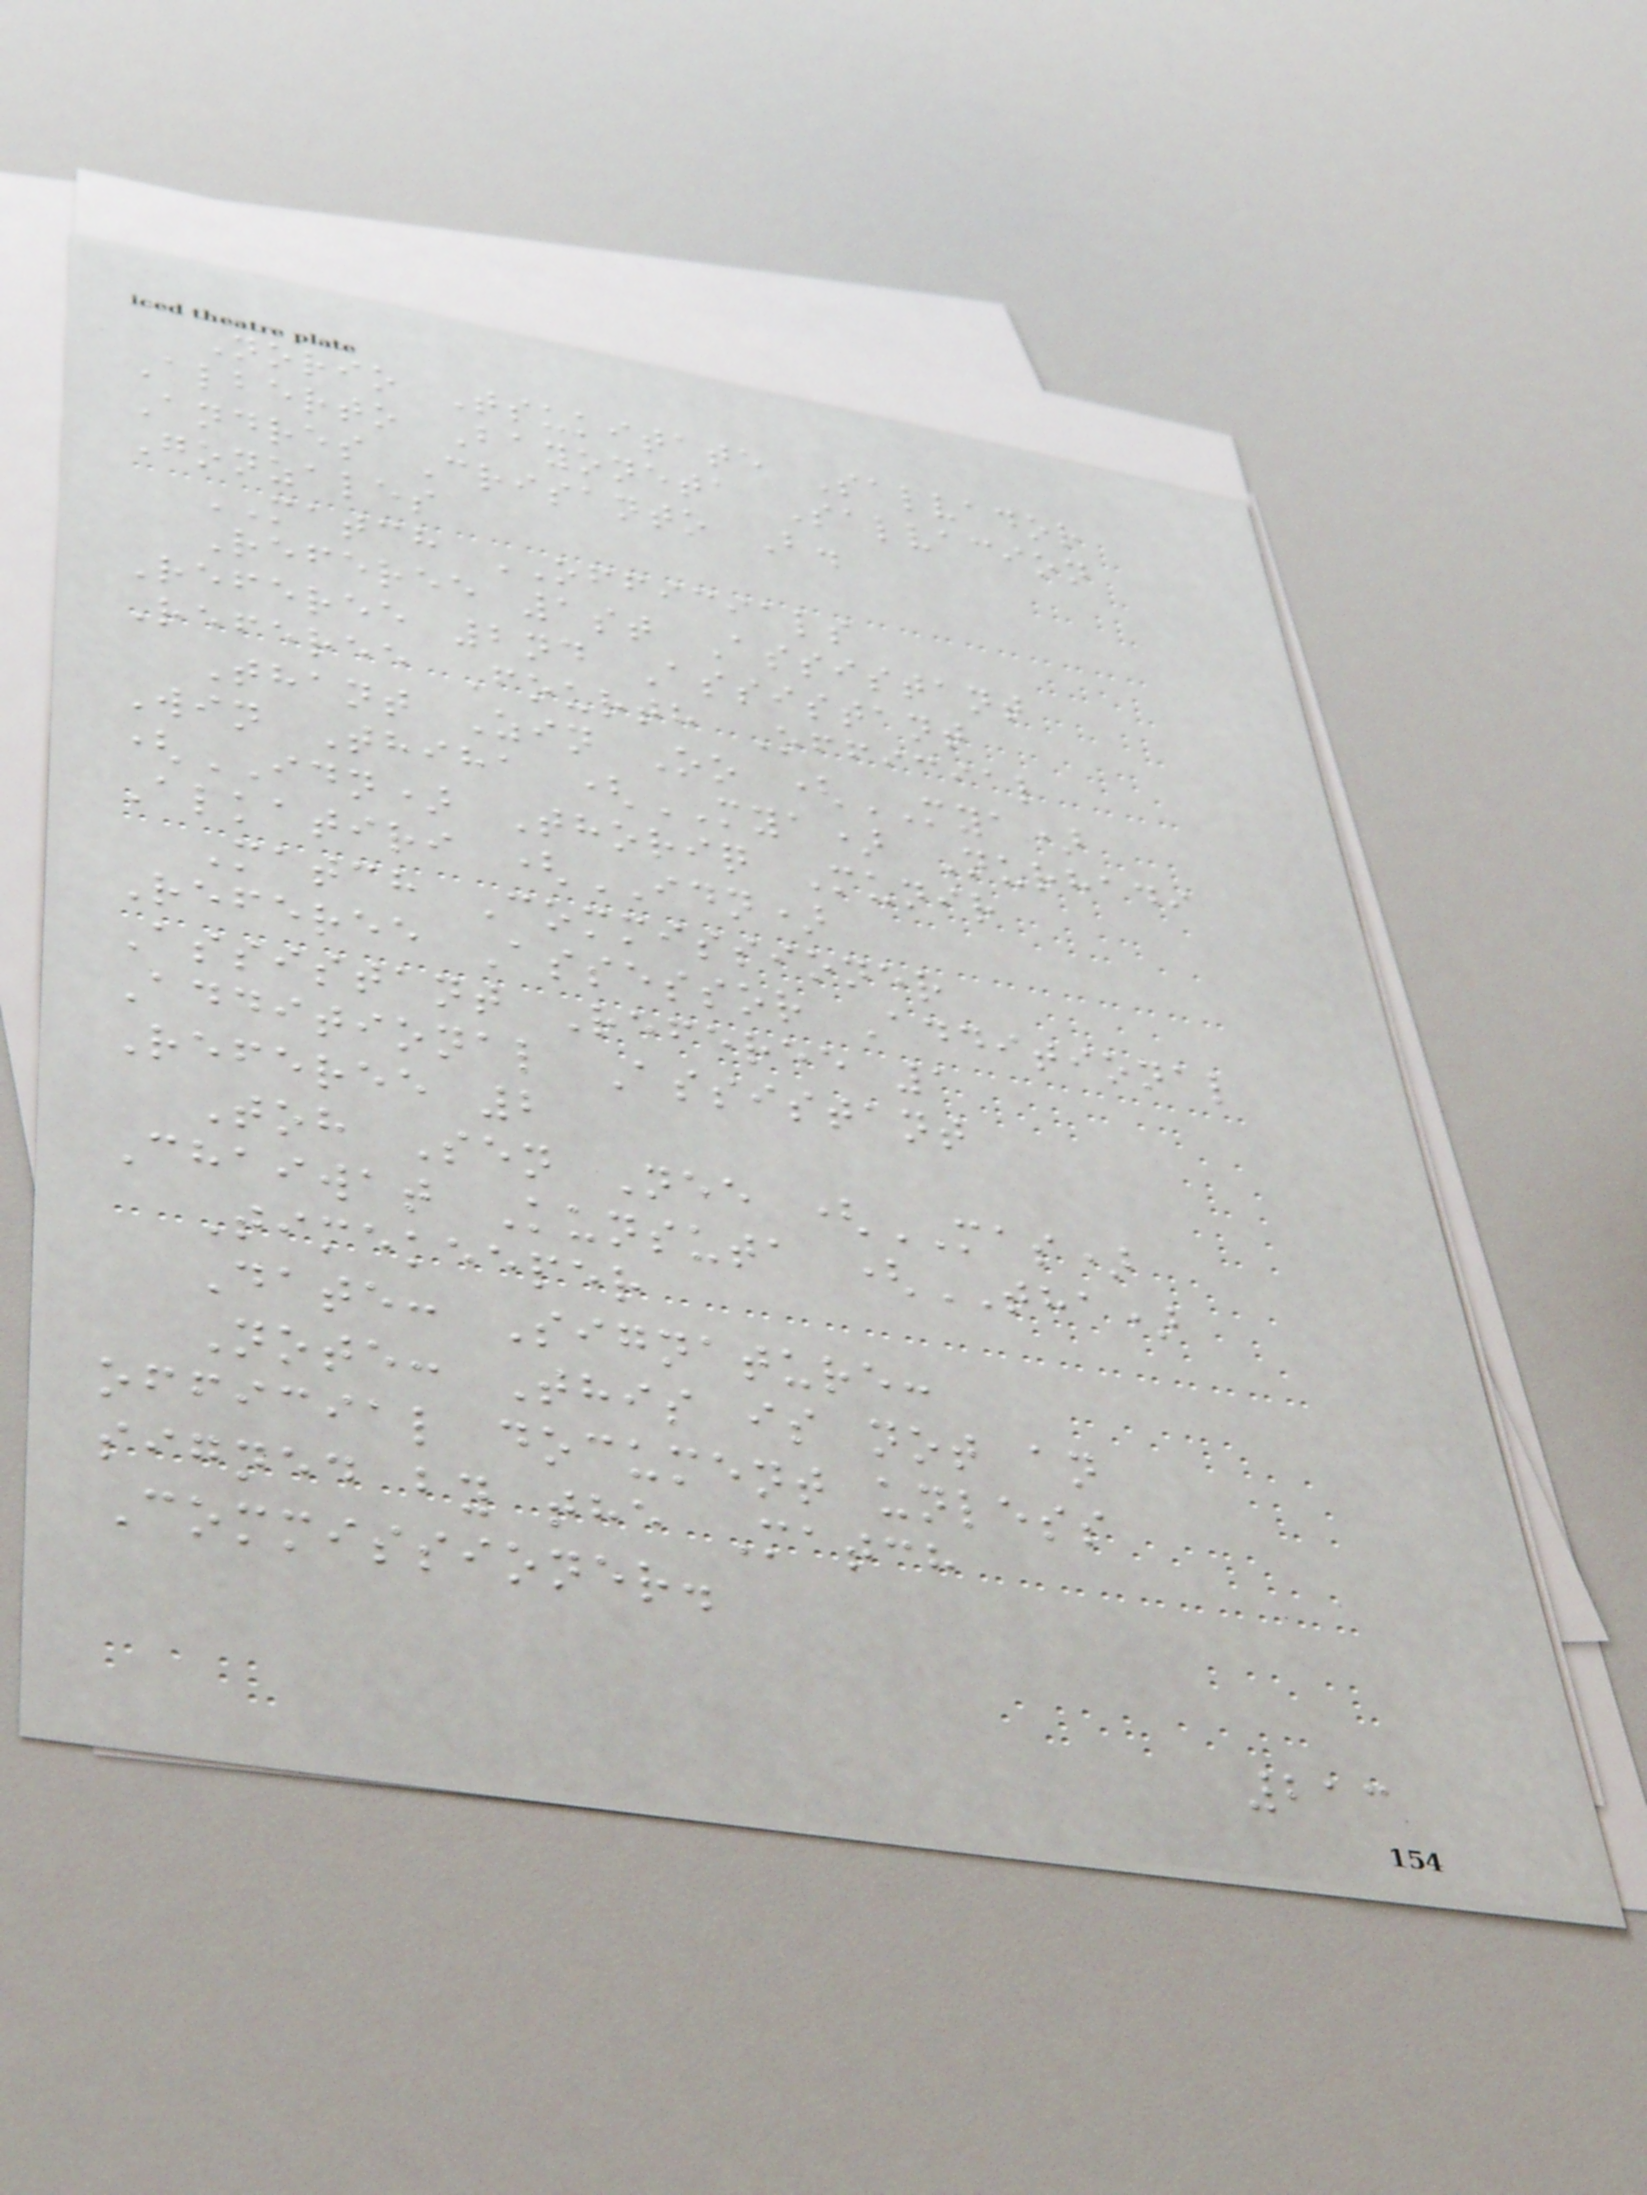Norio Tsukitate Salvador
Alberto Bayoneta Salvacion
Andres Crisanto B.
Gonzales
MATCH OFFICIALS
Referee 1st Assistant
Referee 2nd Assistant
Referee Fourth Official
Thant Zin Oo (MYA)
Win Thiha (MYA) Nurhadi
(IDN) Thoriq Munir
Alkatiri (IDN)
Match Commissioner
Referee Assessor Additional
Assistant Referee 1
Additional Assistant
Referee 2
Toh Sen Nee (MAS)
Chaiwat Kunsuta (THA)
Timekeeper
Date: Signature:
Note: This is not an
official document unless
signed by the Match
Commissioner.
213
